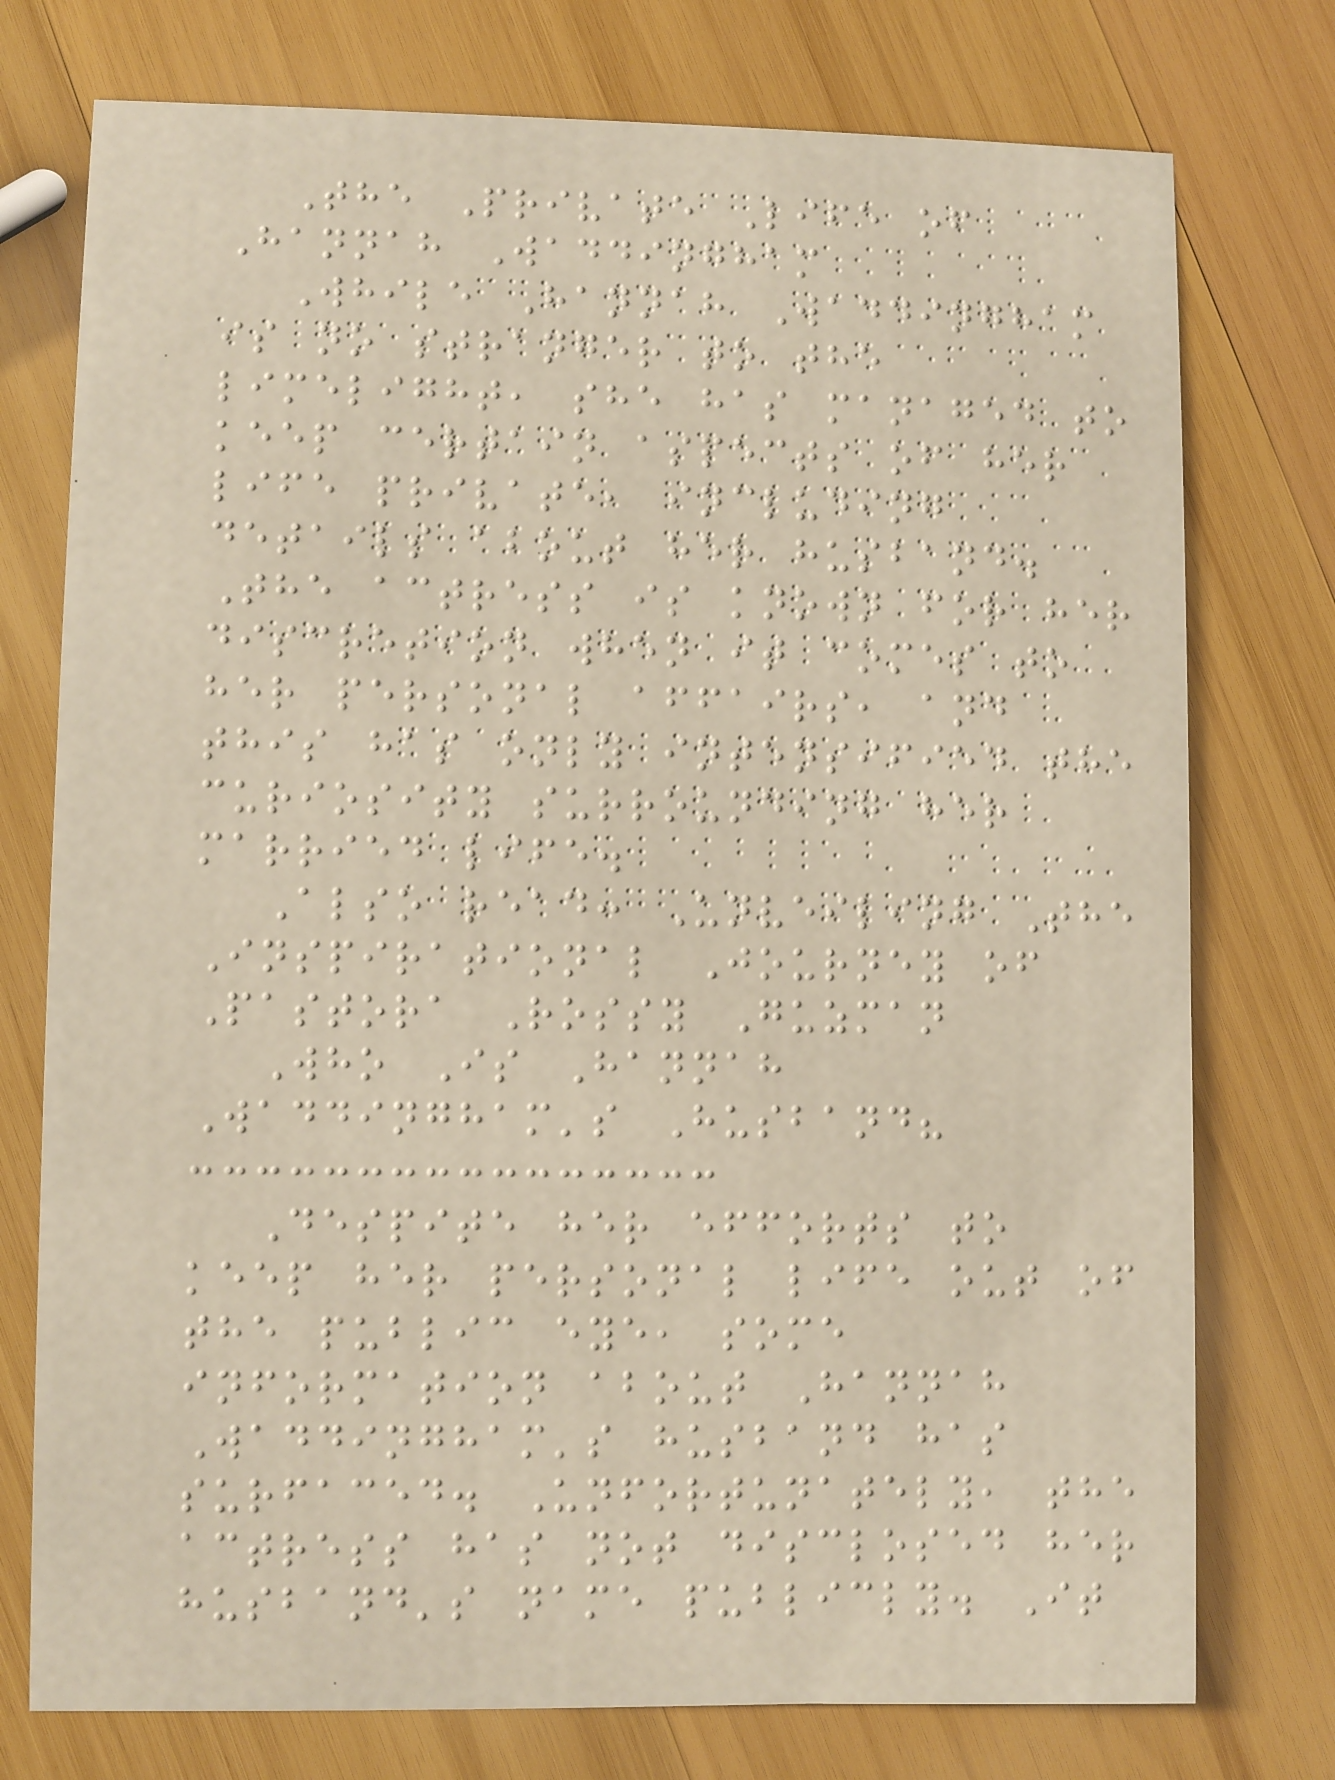The Private Life of
Hannah Waddingham
While Hannah Waddingham
is no stranger to the
limelight, she has managed to
keep certain aspects of her
life private, including
details about her husband.
The actress is known for her
discretion when it comes to
her personal affairs, and
this has only intensified the
curiosity surrounding her
married life.
Also read: Unveiling The
Inspirational Journey of
Pastora Rossy Guzman
Who Is Hannah
Waddingham's Husband?
Despite her efforts to
keep her personal life out of
the public eye, some
information about Hannah
Waddingham's husband has
surfaced. Unfortunately, the
actress has not disclosed her
husband's name publicly. It
